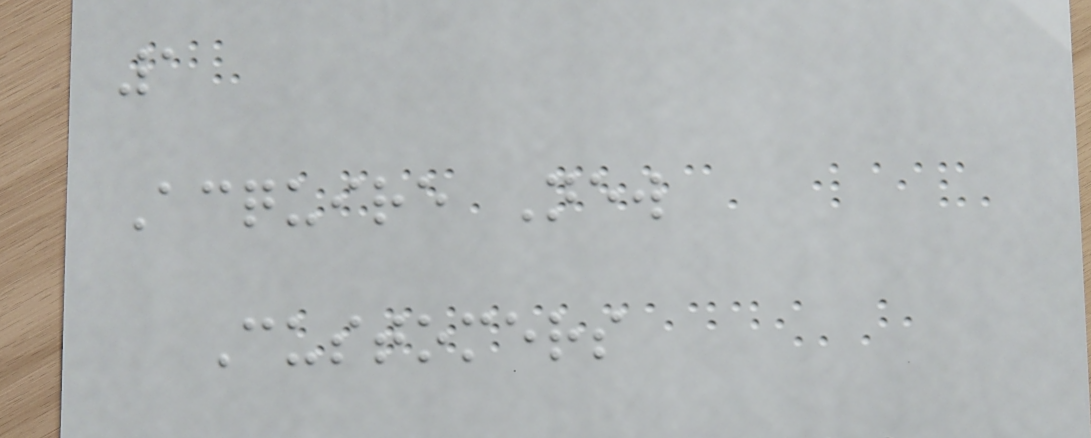1
Acquire New
Customers
